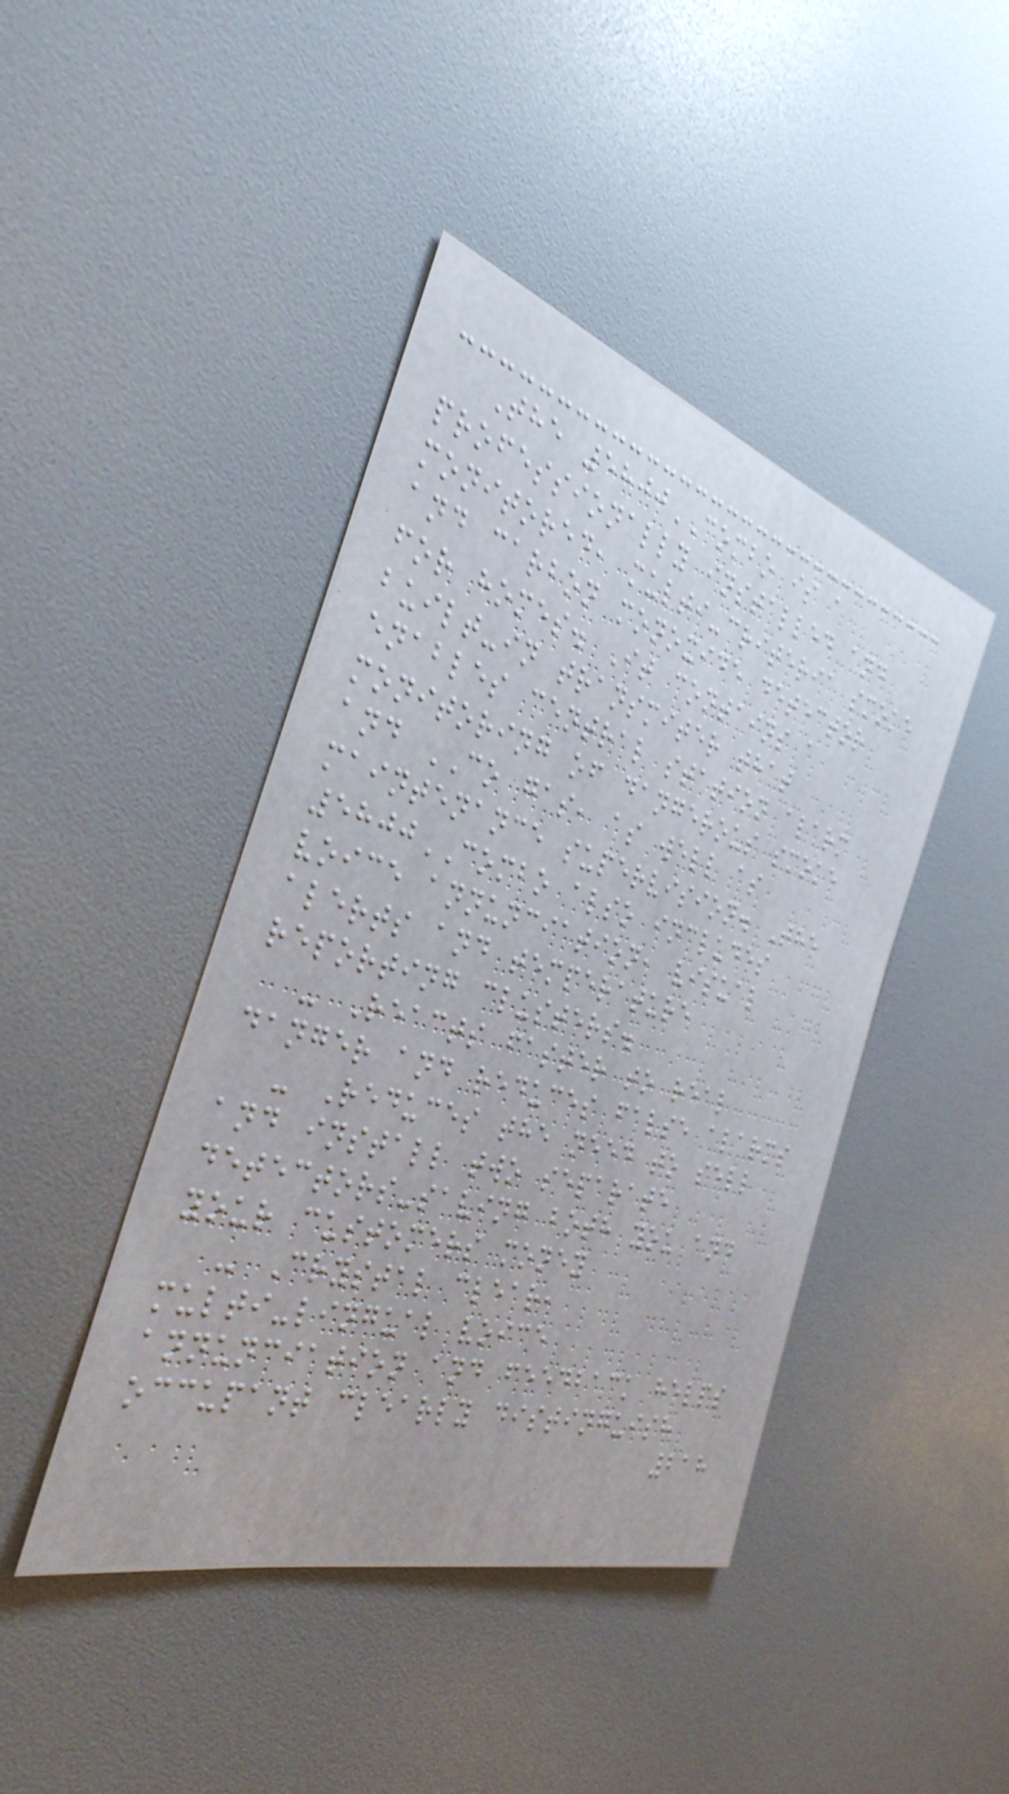The 5800COMBO is a
professionally installed and
monitored, multi-criteria smoke
and carbon monoxide detector
for homes. It contains a
built-in transmiter that
enables central station alarm
monitoring of dangerous smoke
and CO gas, as well as
maintenance supervision. The
5800COMBO also includes
voice annunciation, visual
alerts and temperature
reporting clusters.
- Reacts faster to real
danger and reduces false alarms
- Reduces the need to sell
and install two separate
detectors-saving both you and
your customers money
- Crystal clear,
multi-lingual voice
annunciation and feedback helps
occupant clearly distinguish
218
